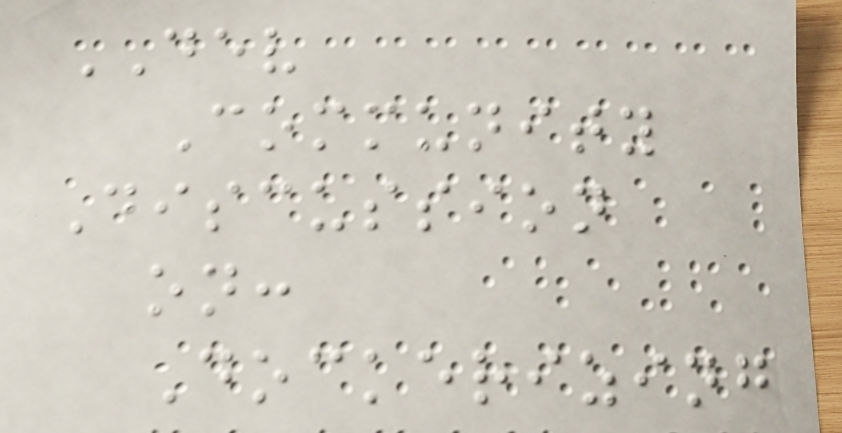DEV
Community
Discussion
on:
Dockerizing
